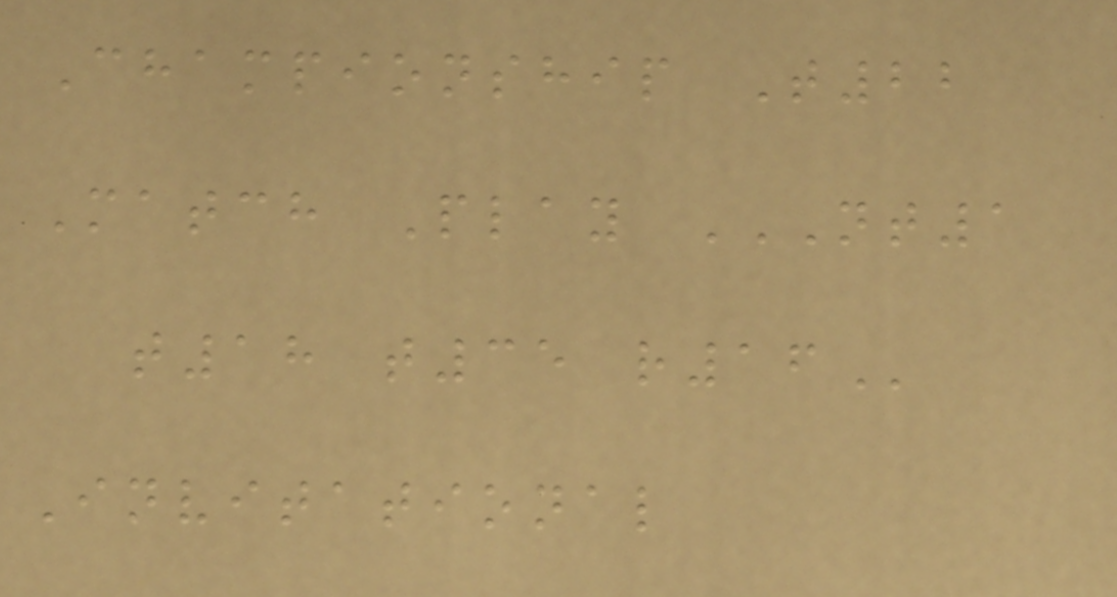Championship T22
Match Play NT1
T18 T35 R16
Invitational
